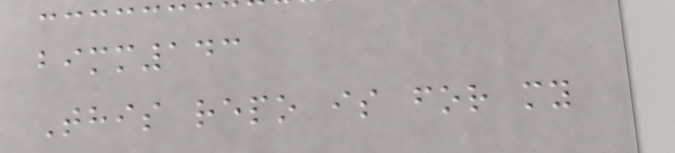bimm143
This repo is for my
